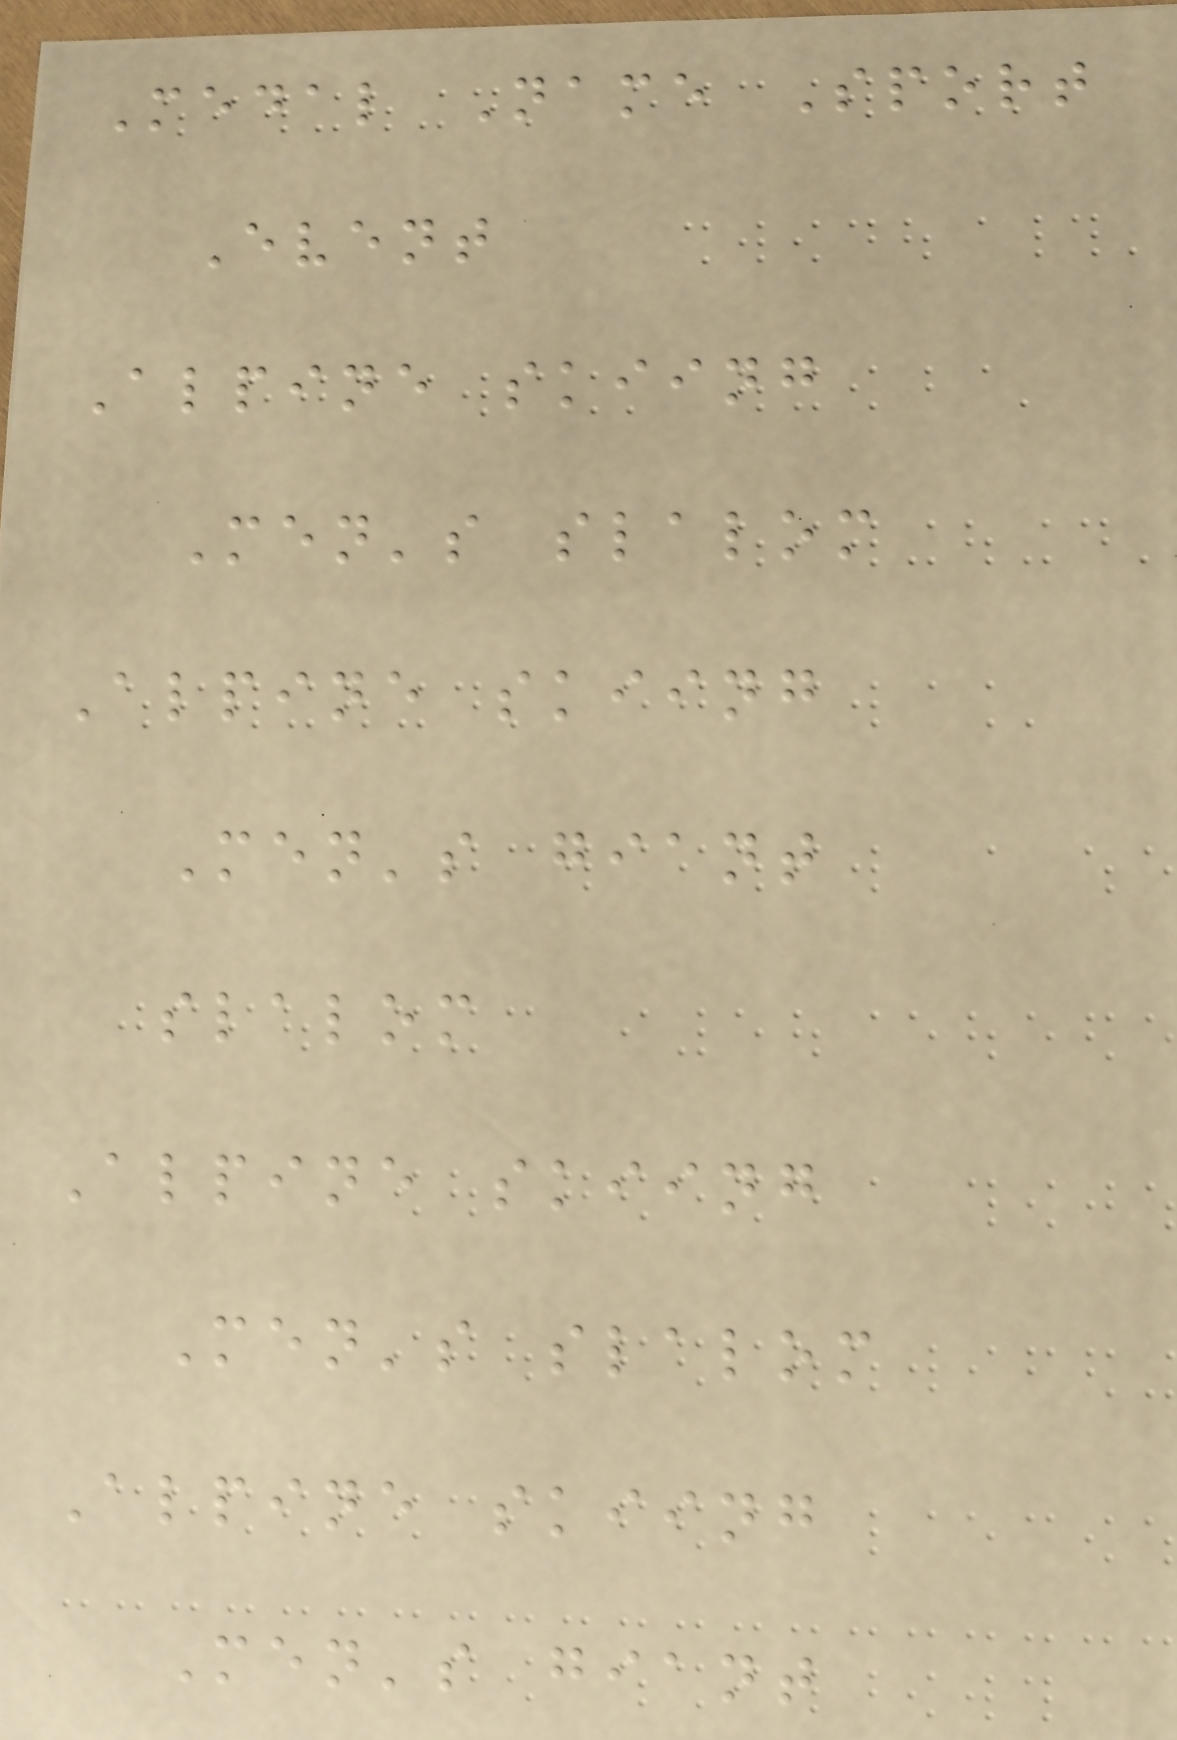Medal Name Sport
Event
Alpine skiing
Men's slalom
Alpine skiing
Men's giant
slalom
Alpine skiing
Men's slalom
Alpine skiing
Men's giant
